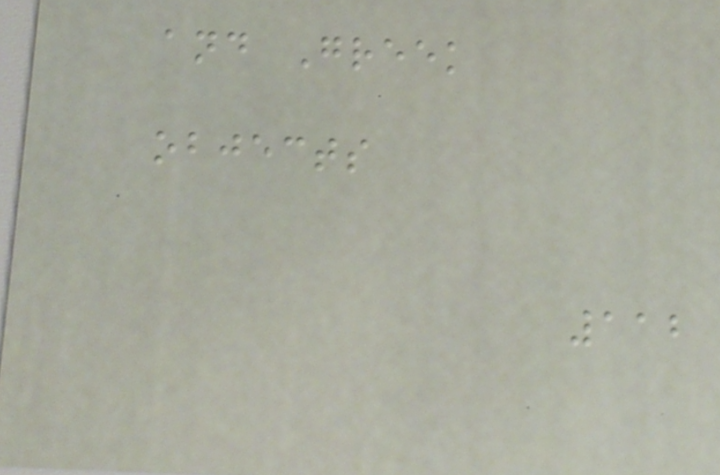and Greek
objects
112
